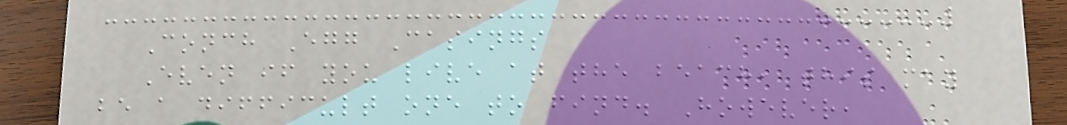Conch Egg Casings
Even if you live at the beach, this may
be a difficult one to find. However,
